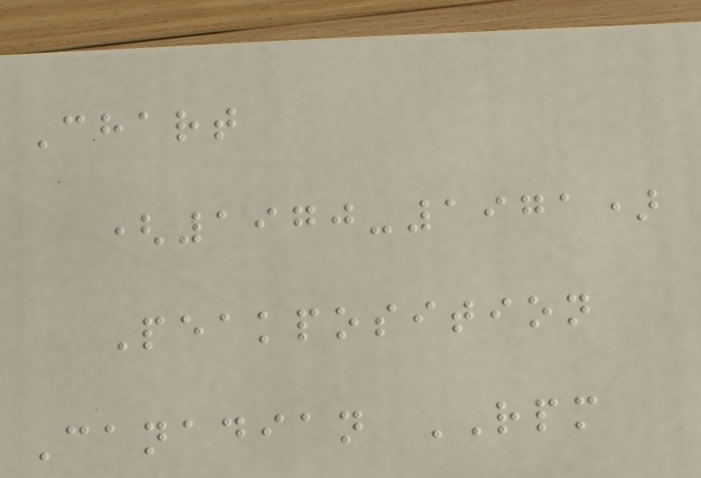Chart
(1970-1971)
Peakposition
Canadian RPM
